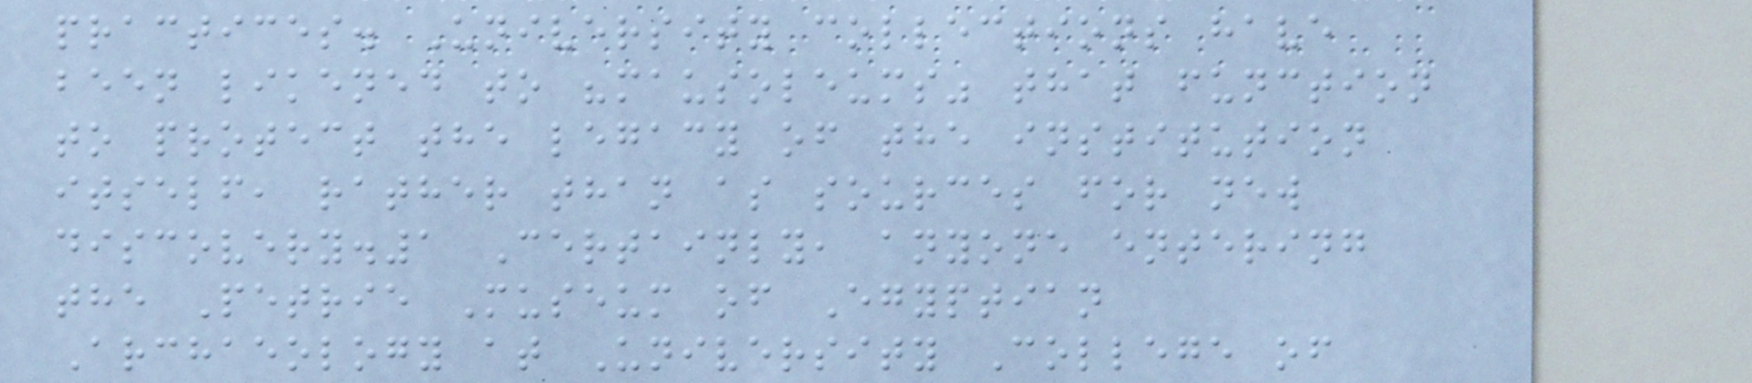practices. University collections have
been likened to "mausoleums" that function
to protect the legacy of the institution
itself, rather than as sources for new
discovery.1 Certainly, anyone entering
the Petrie Museum of Egyptian
Archaeology at University College of
